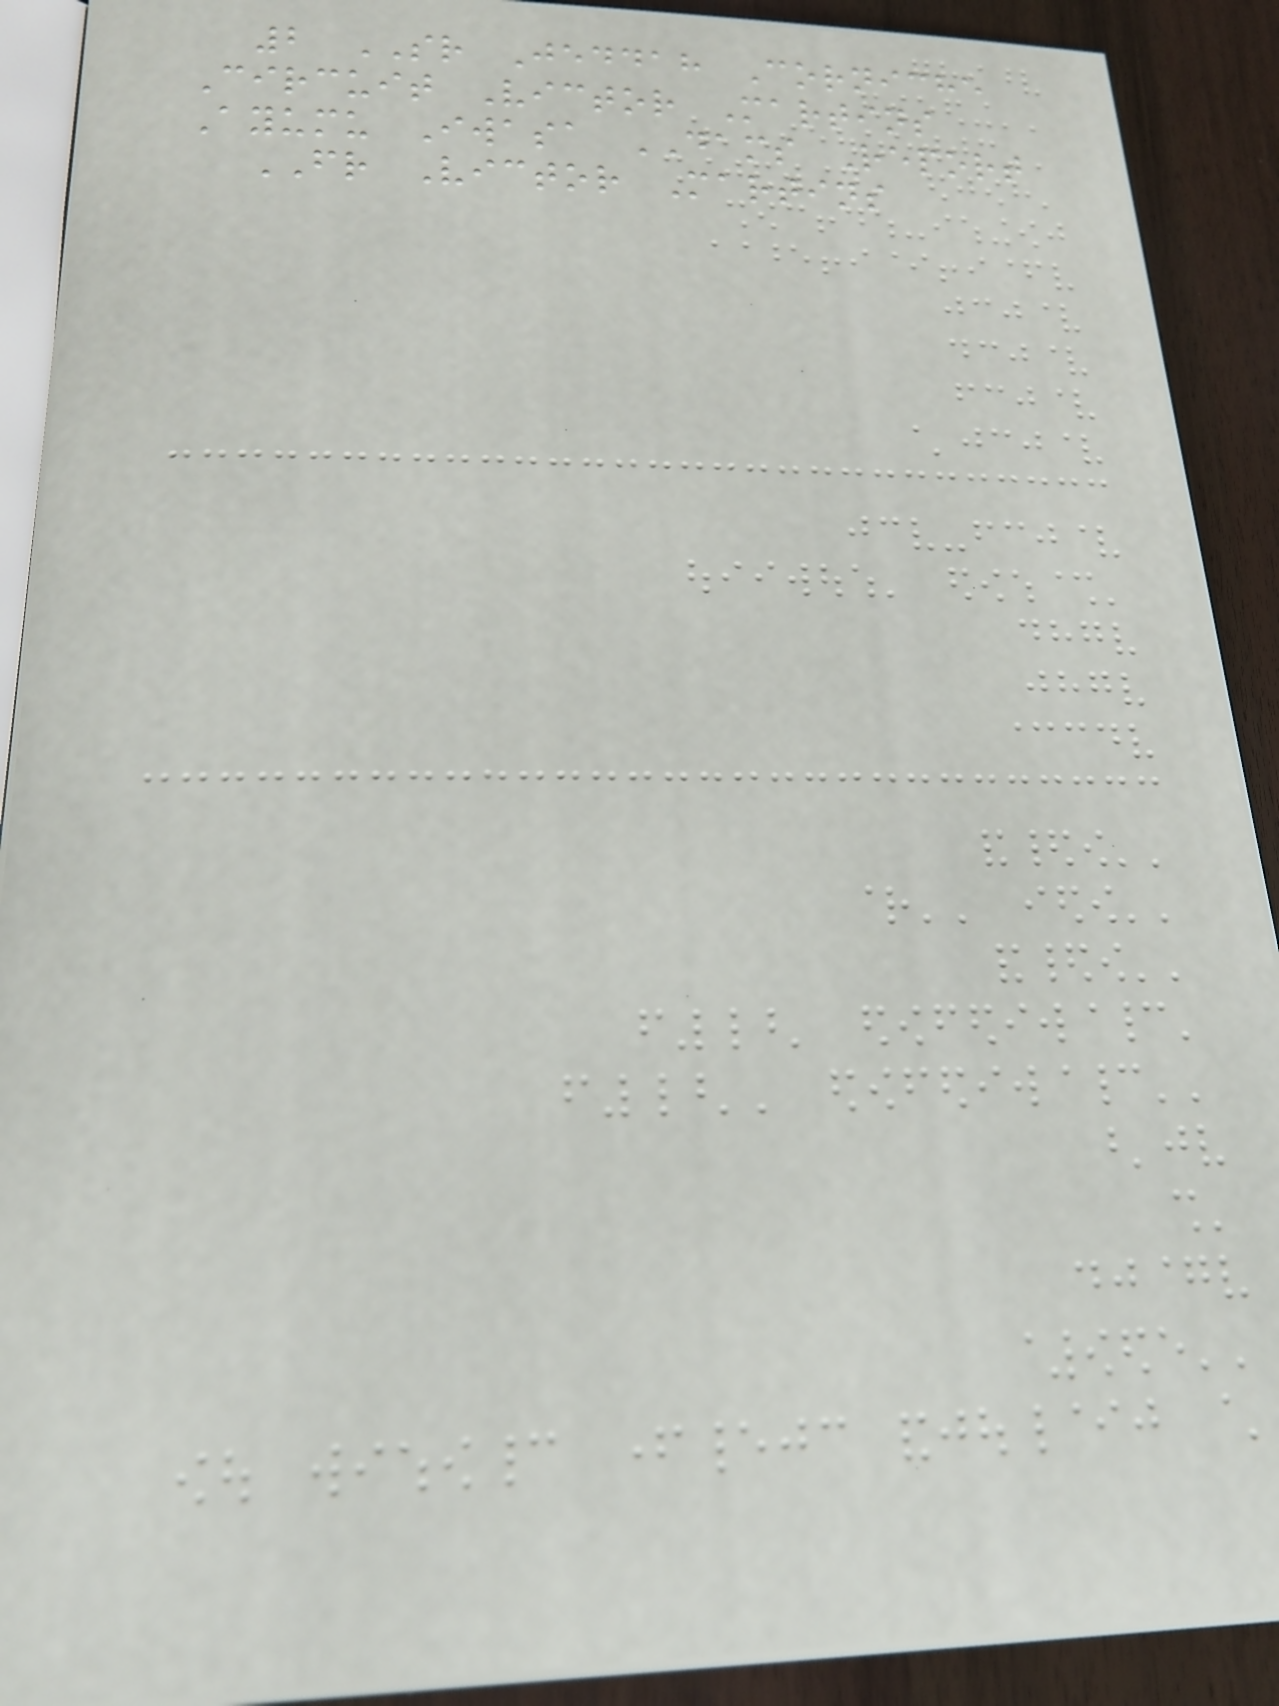2 SR Jeddah Corniche
Circuit Victor Martins
Ayumu Iwasa DAMS Report
FR Victor Martins
